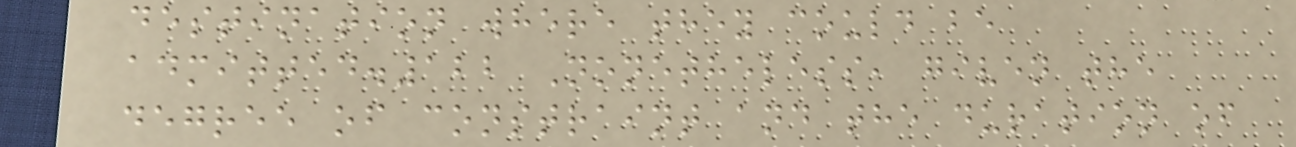destination where they could be
admitted.122 Nonetheless, given the
degree of constraint and the duration of
